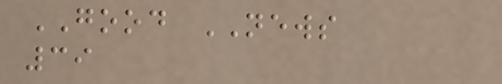GOOD NEWS
39
